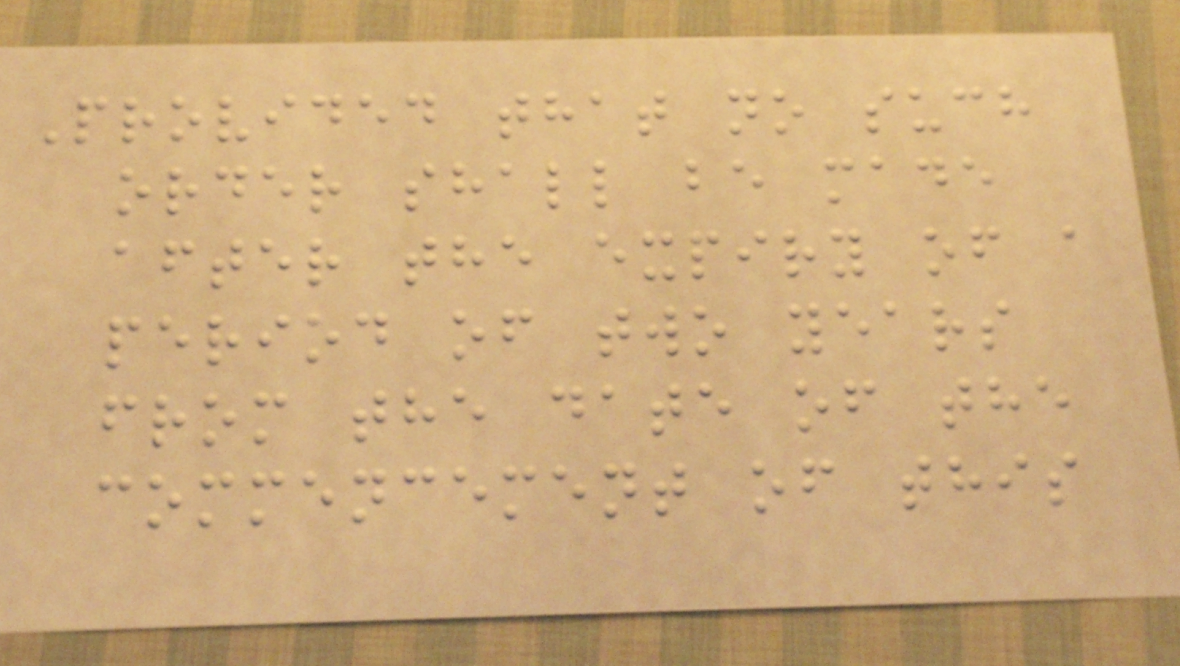Provided that no such
order shall be made
after the expiry of a
period of two years
from the date of the
commencement of this
